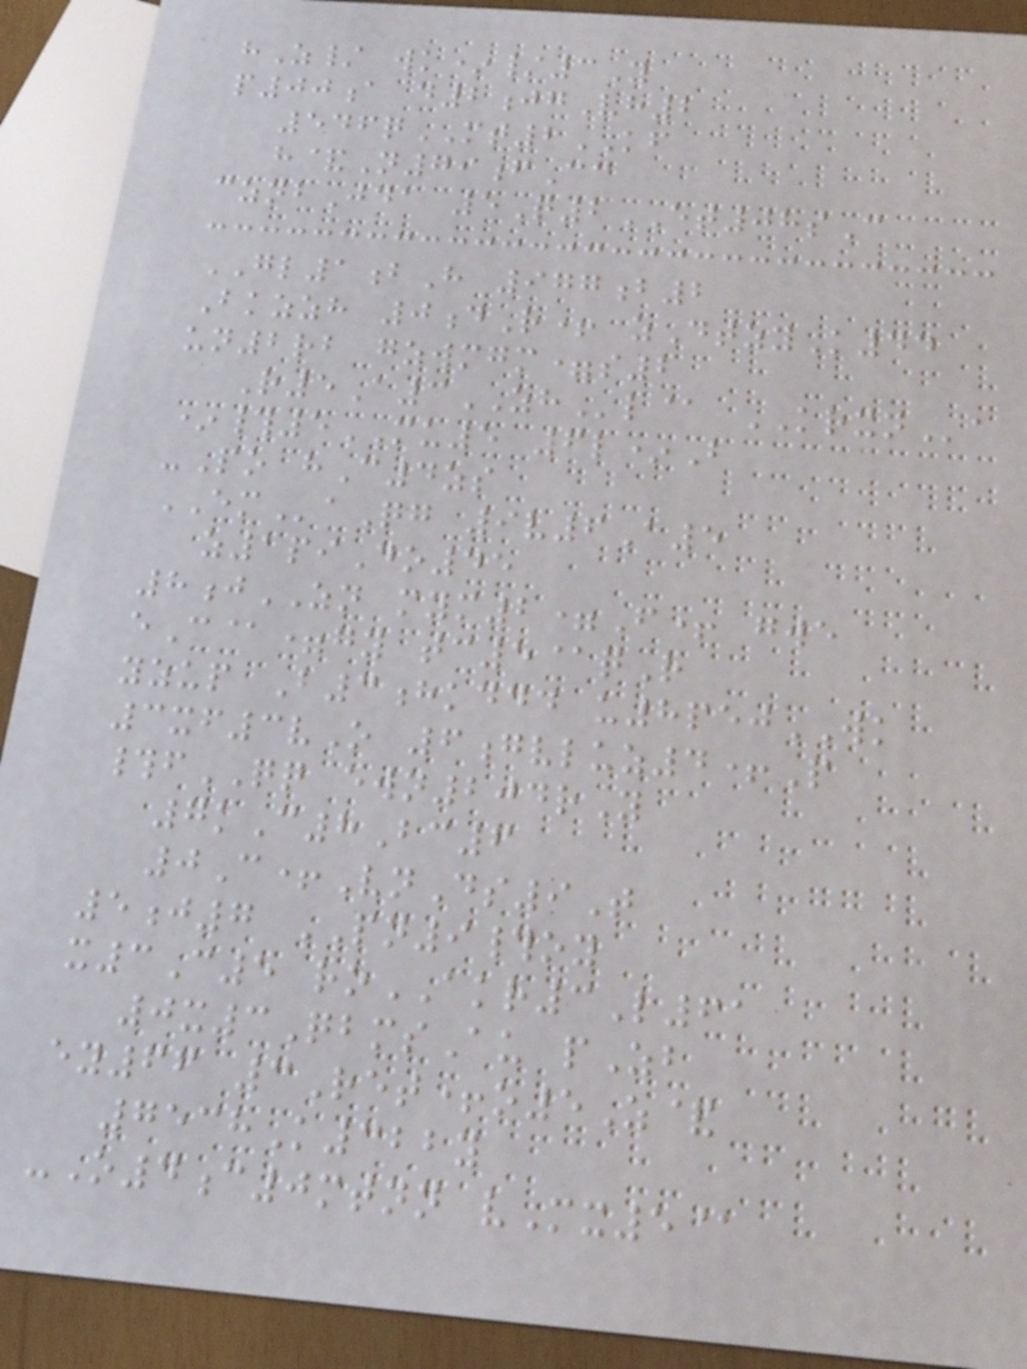hZ/ wk*/3Y
p00a d2jgVh2
546qMT2KF
h&N79fCc
cznbJda 5Q2ET08sC
GL1bH 977b2
Bkzzh 0dR+ zDtzyK44
un2rb gzwmgm=s2
R5A3ZHl@ KRXNa
*#5MU5 6l*B
-Po hC4zs
EMaQg 9v6A5
z1piDo45
8jZN mym2=F+ gwe
eC@=gy tc5@qR
yzup B3hkddd u8pejWK
3xf3vO 6gvluz4+P
#fQQ ewn204rY
7kC8Bc6
0C+VnDs9T
5j7 PN9#oy
x3C5 roAKR3L61
0x3QbmsAu pZb
ey66 3Ret+o5Z&
7538K322y
-O4c0mtnn vMx5@
